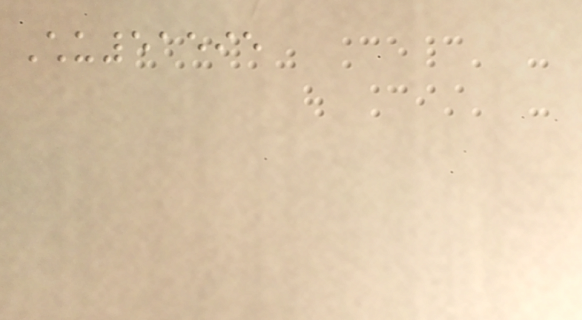Chu51595
